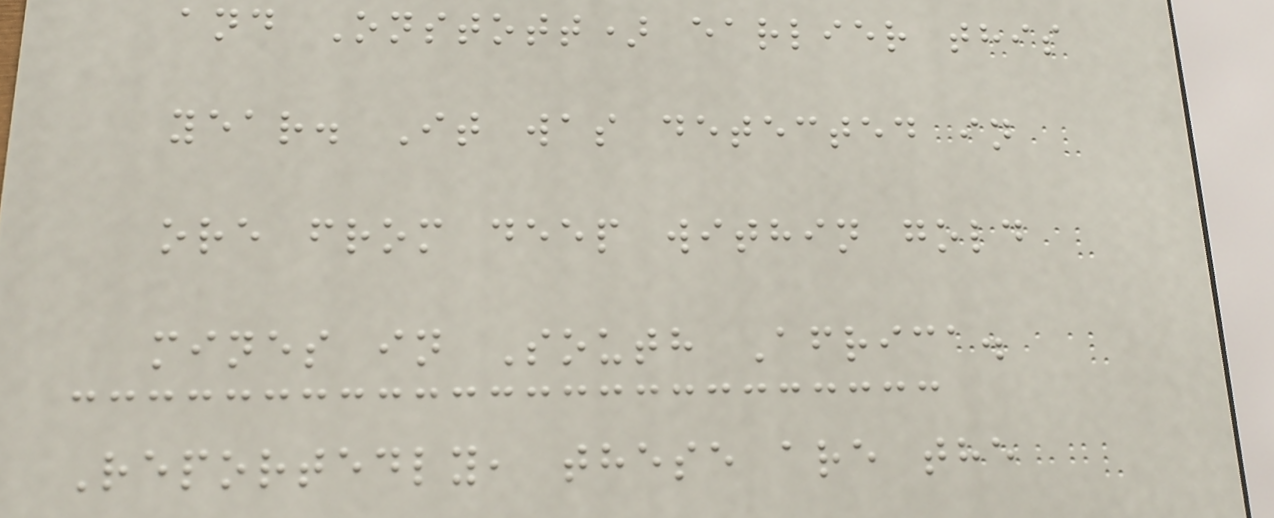and Onstott) earlier this
year. It was detected in
ore from deep within gold
mines in South Africa.
Reportedly, these are the
